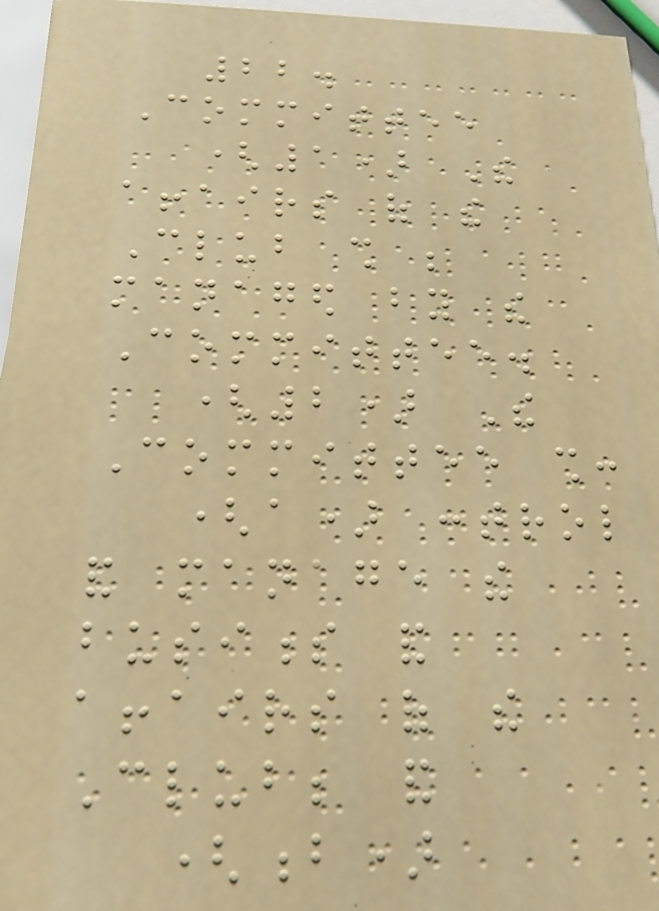22.
Committee
(1) The
affairs of the
Club shall be
managed by the
Committee.
(2) The
Committee shall:
(a) control
and manage the
business and
affairs of the
Club; and
(b)
